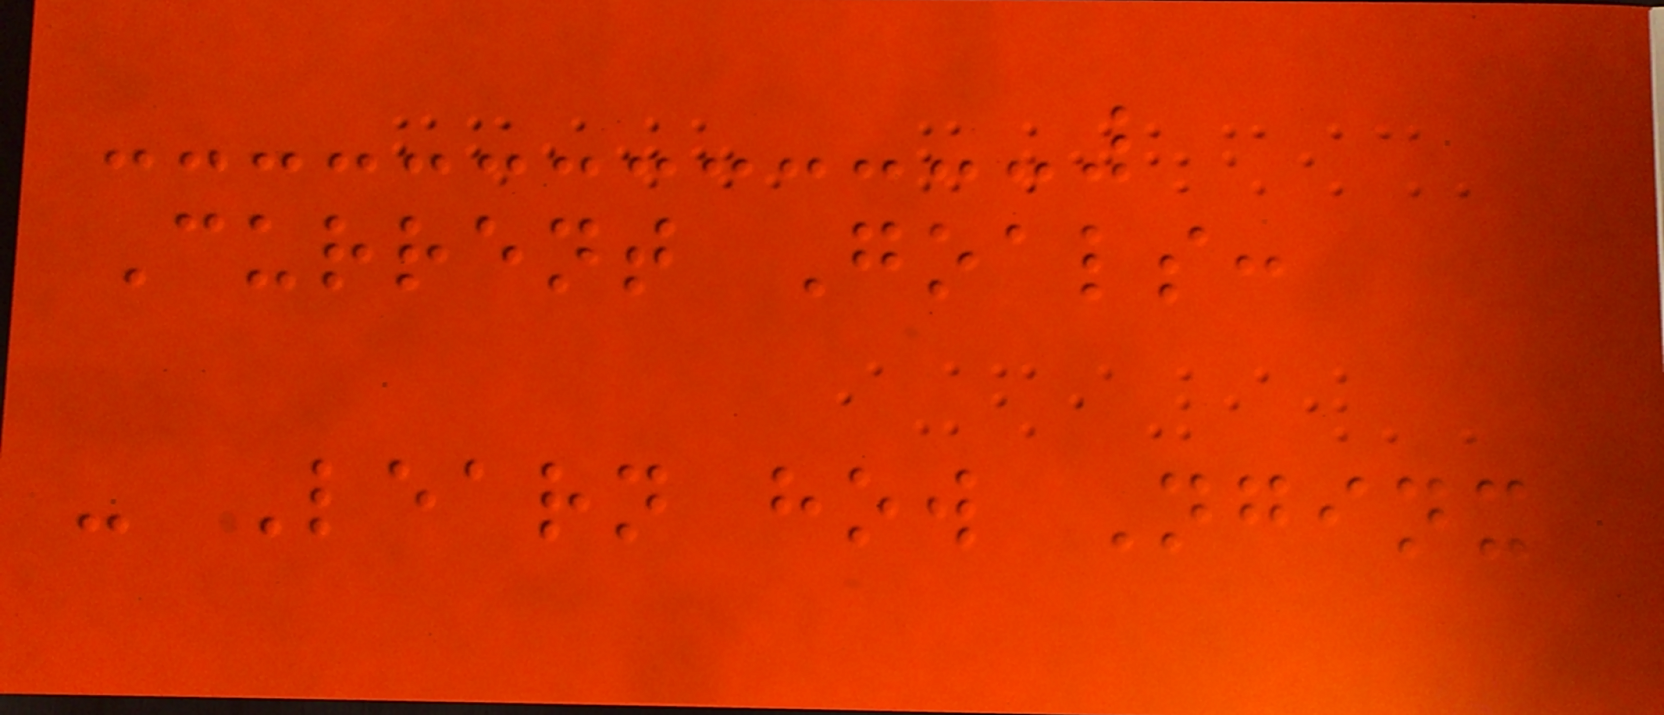Current Goals:
- Learn how Nginx
